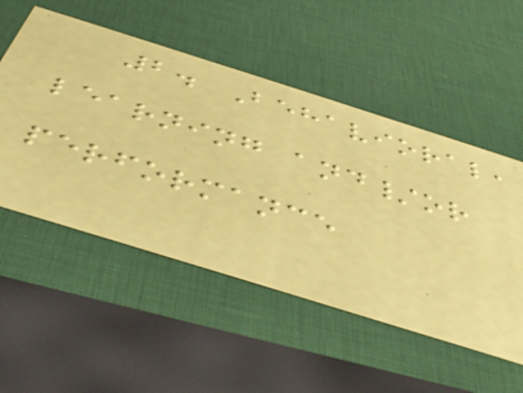2. Behavioral,
learning and/or
performance
